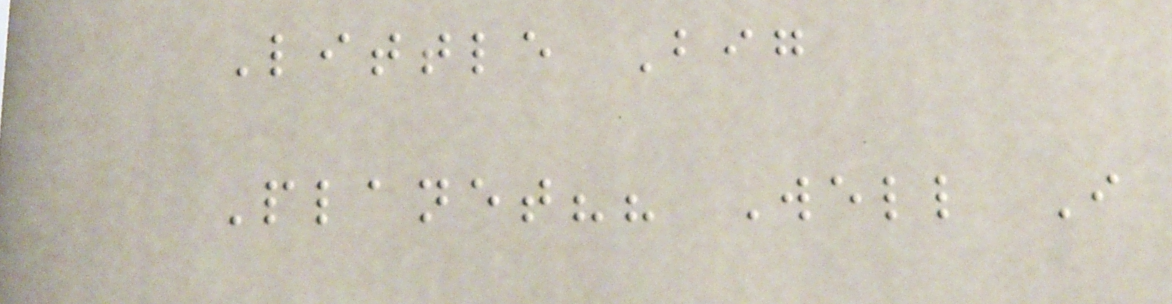Little Big
Planet?? Well I
